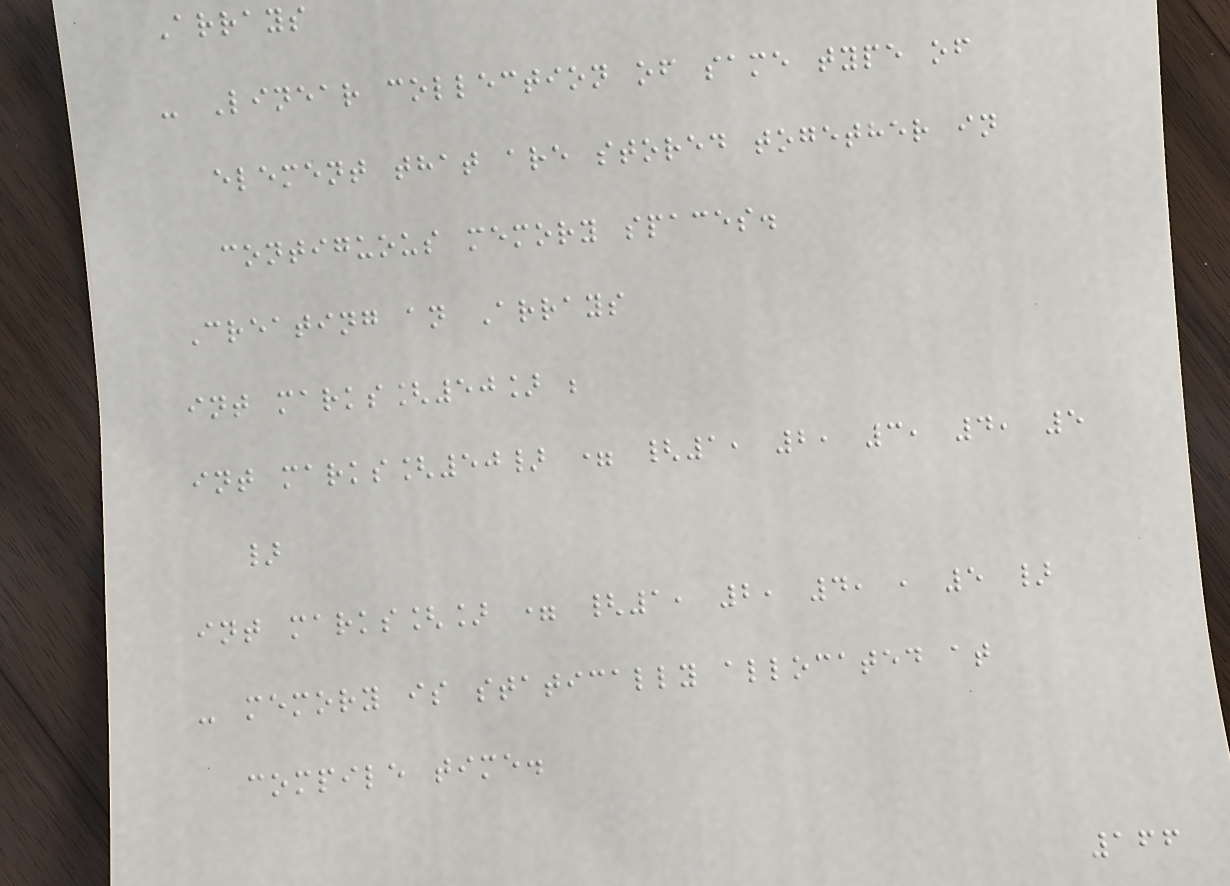Arrays
- Linear collection of same type of
element that are stored together in
contiguous memory spaces.
Creating an Arrays
int marks[50] ;
int marks[50} = {1, 2, 3, 4, 5
}
int marks[] = {1, 2, 4, , 5 }
- memory is statically allocated at
compile time.
166
